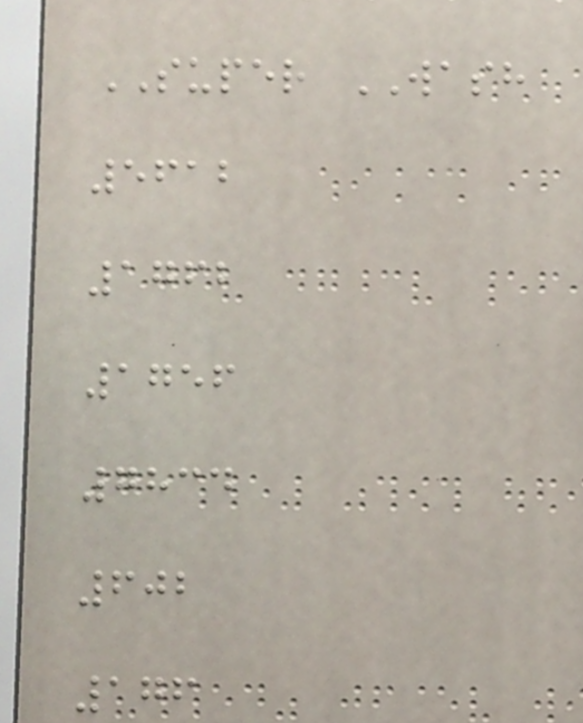SUPER WASH
5612
1762
1756
7834
602
176
